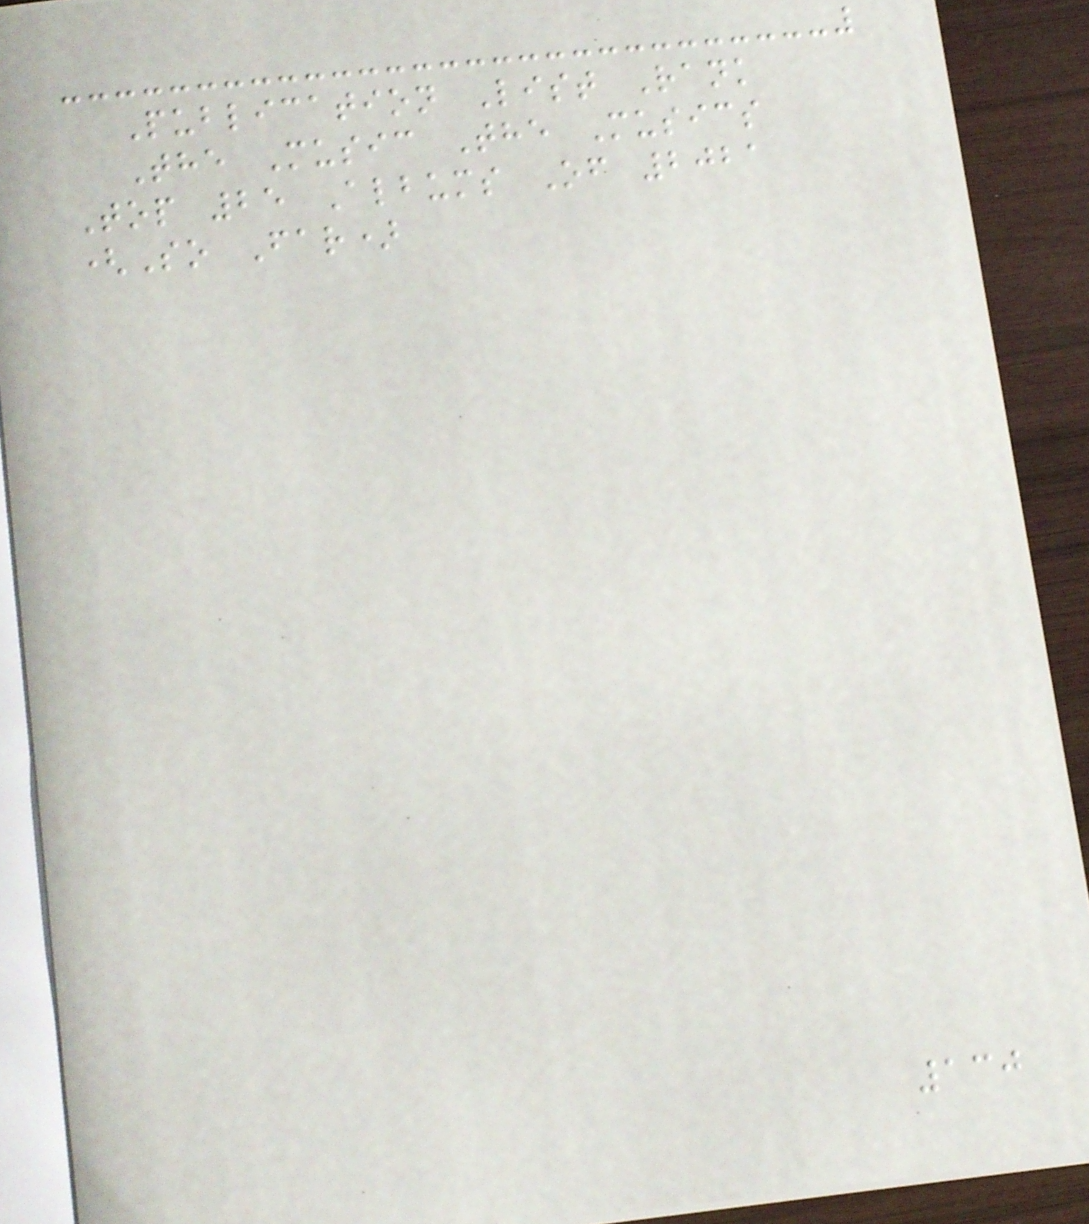Publication List Rank
The Music The Musics
Top 25 Albums Of 2021
(So Far)
130
